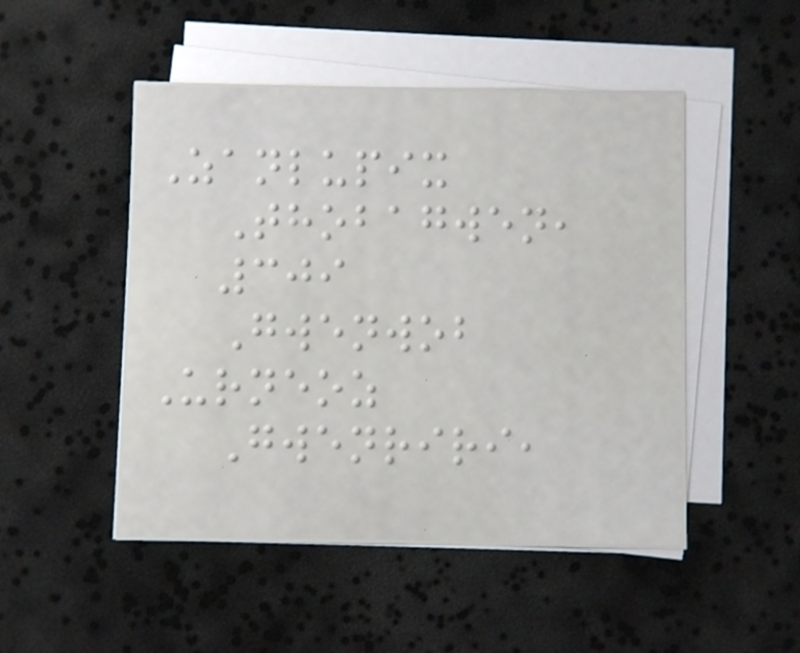Zanlupix
Thobagwen,
309
Gwenwob
Urneoz
Gwenriri,
